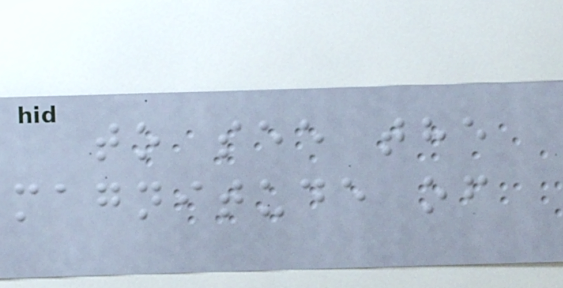to see the
magnitude of
